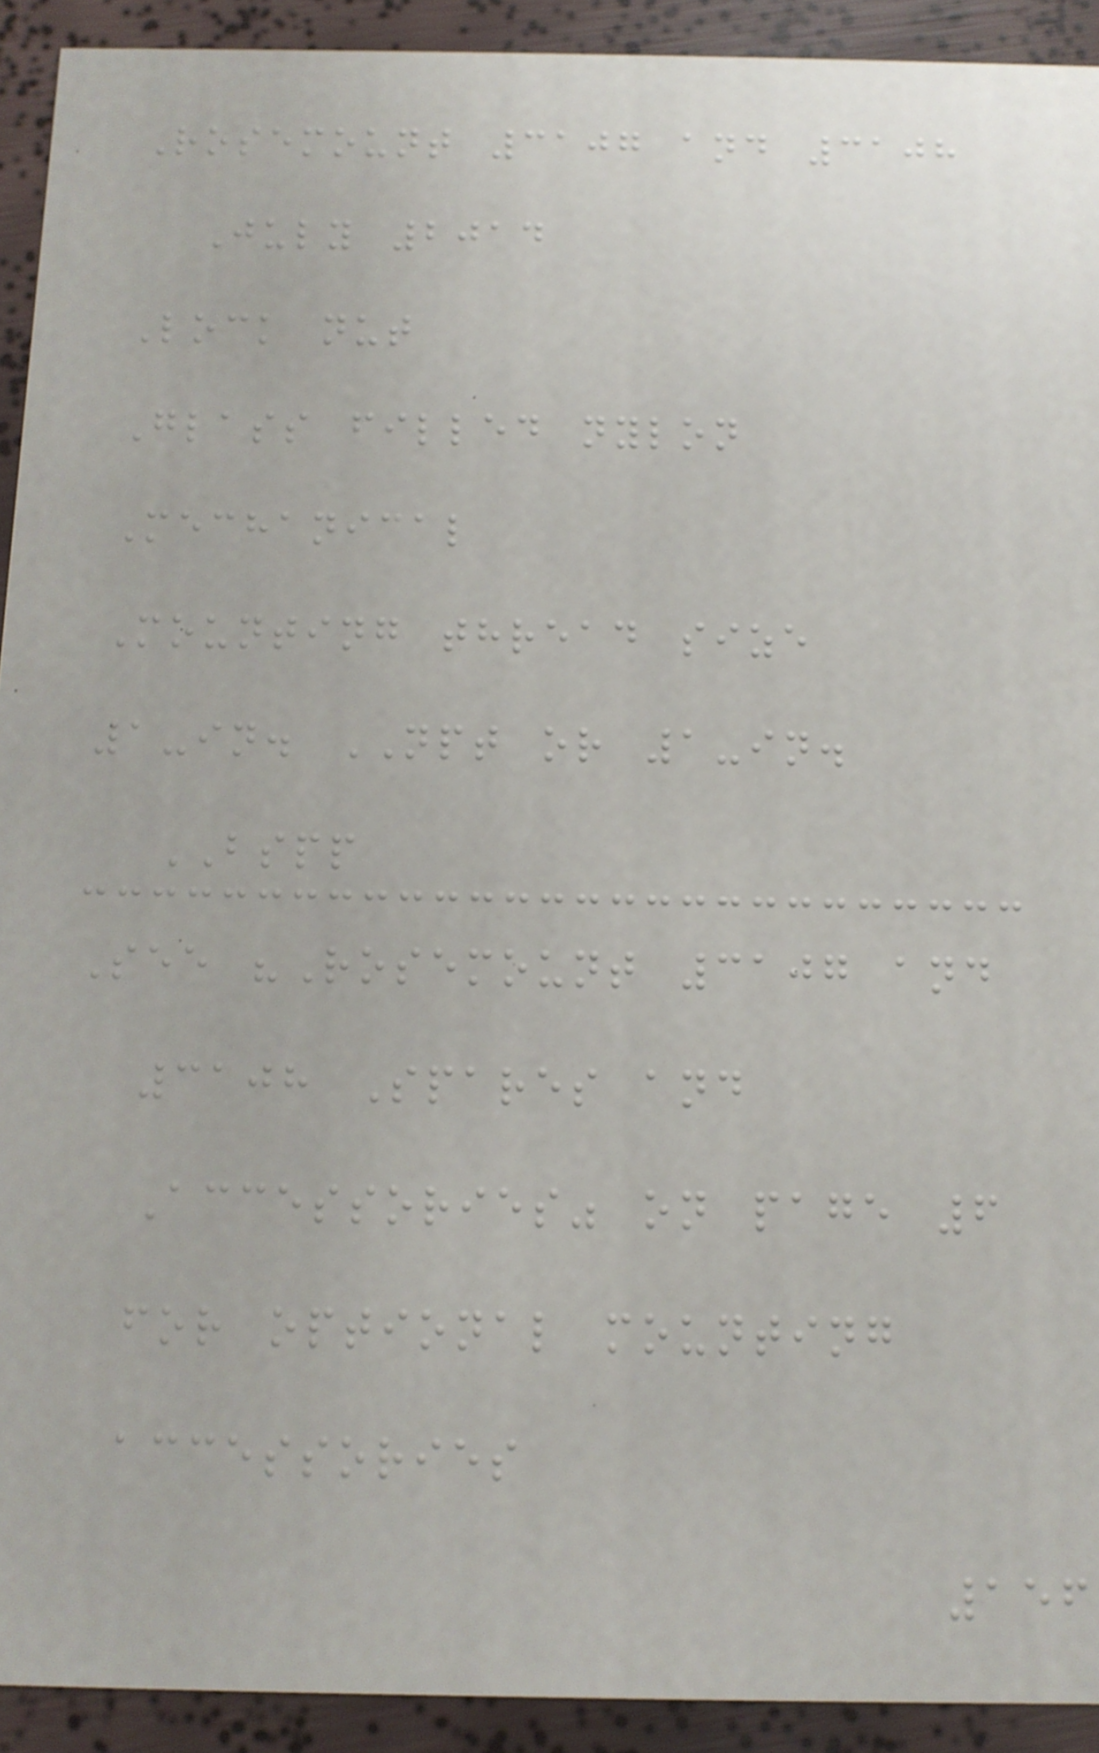Rosemount 3107 and 3108
July 2014
Lock nut
Glass filled nylon
Mechanical
Mounting thread size
1-in. NPT or 1-in.
BSPP
See "Rosemount 3107 and
3108 Spares and
Accessories" on page 6
for optional mounting
accessories
156
